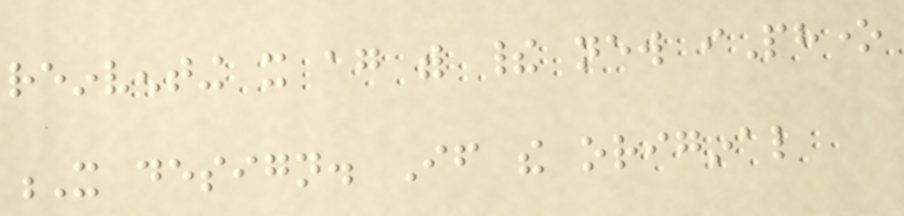reinventing it again with their new iPhone
X design. If the original
